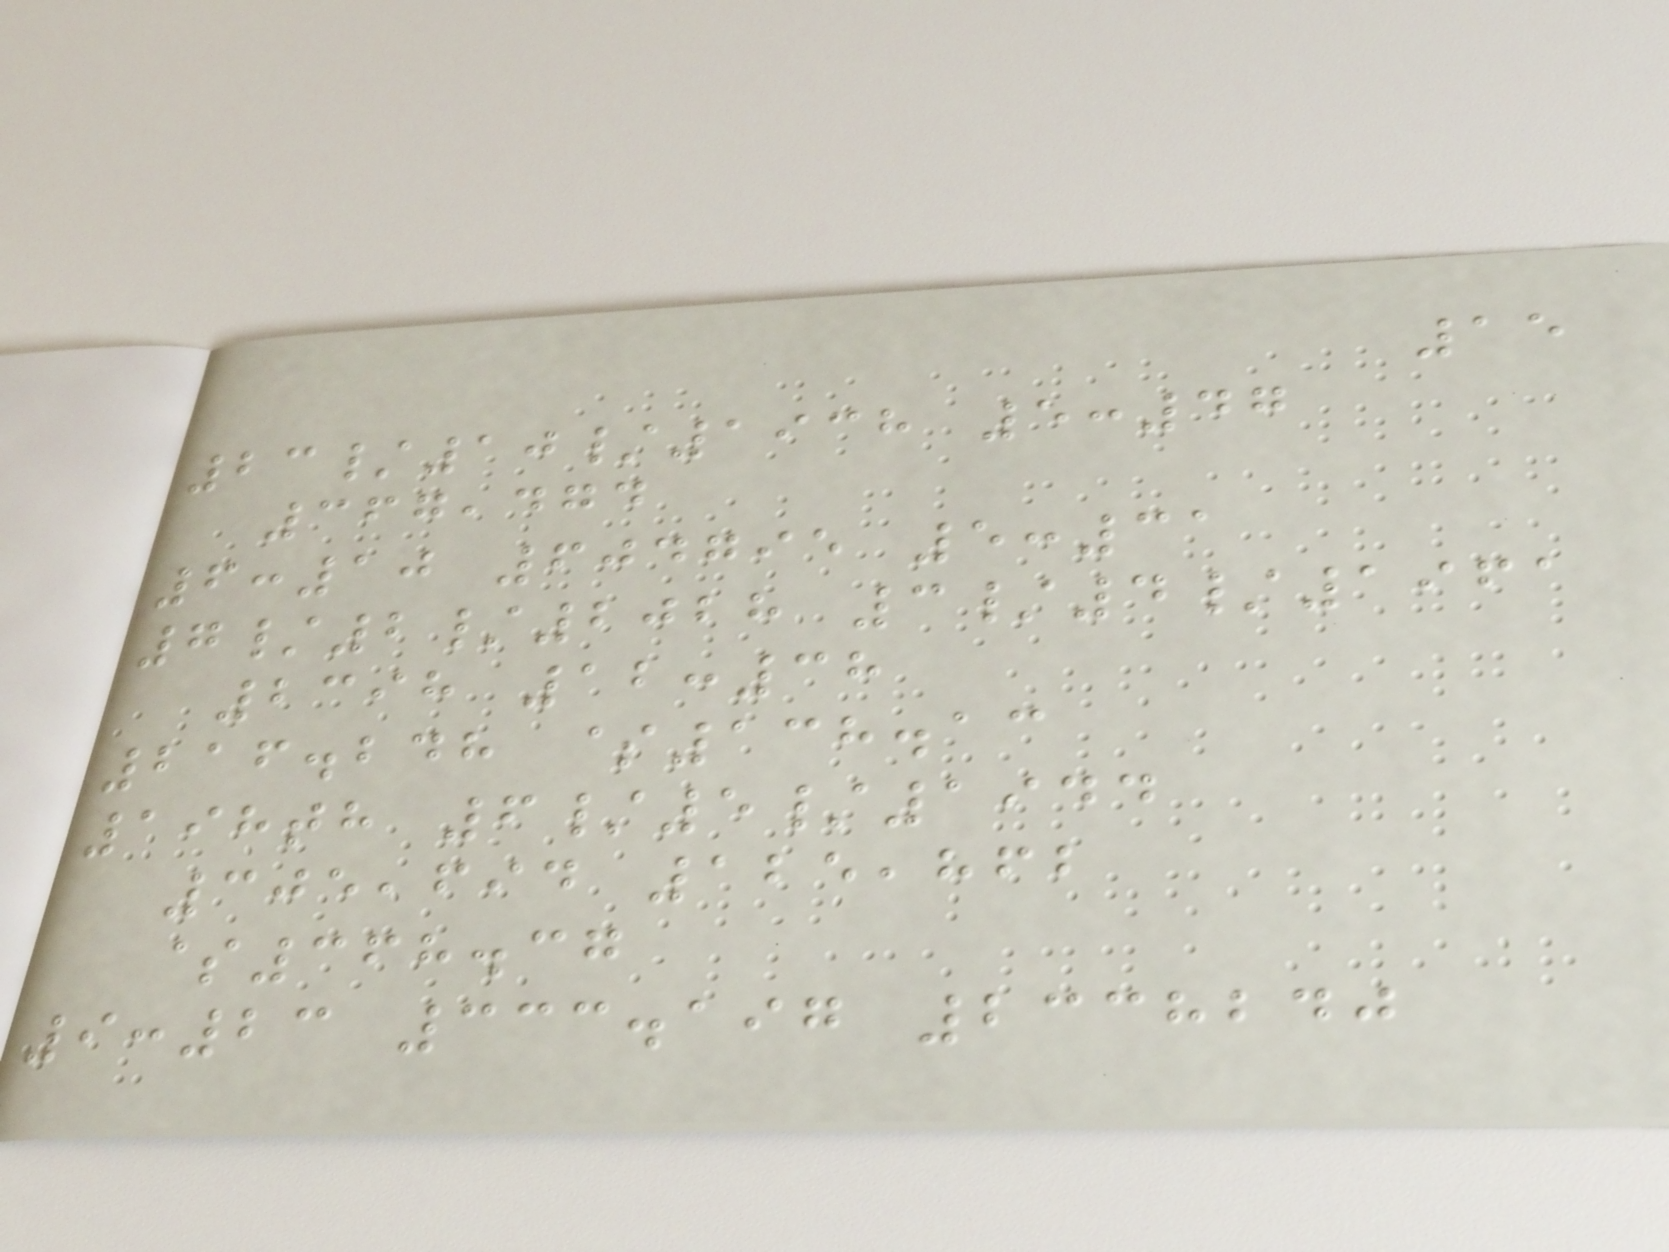15
23/10/1938 5:47
367,474
6:10 604795 5:31
7/2/2028 3/4/1961
2398 12:38
216.248 $138.13
198th 6/5/1944
305,694 125,862
$368.37
9:23 333.197 2338240
